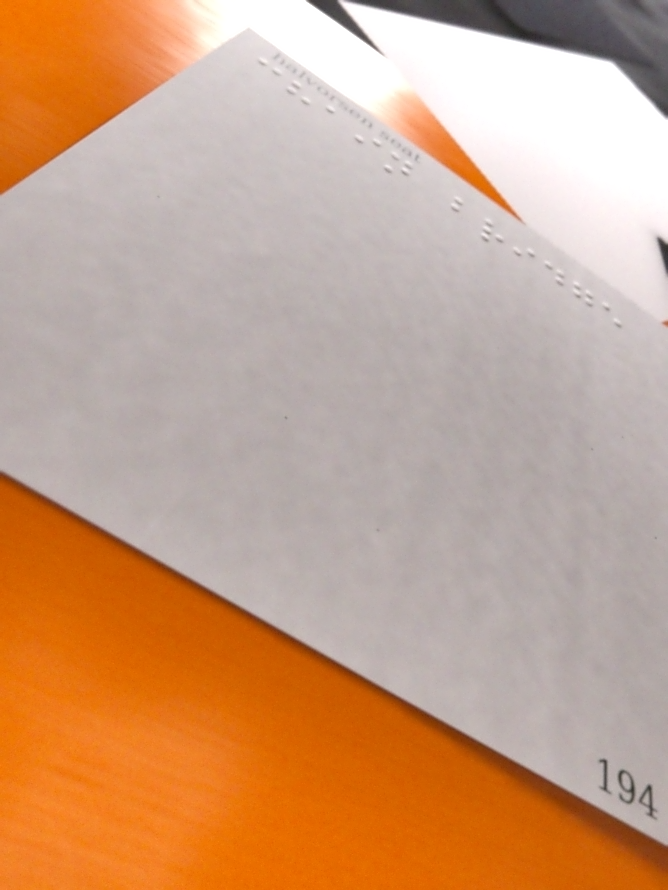chain bridge
